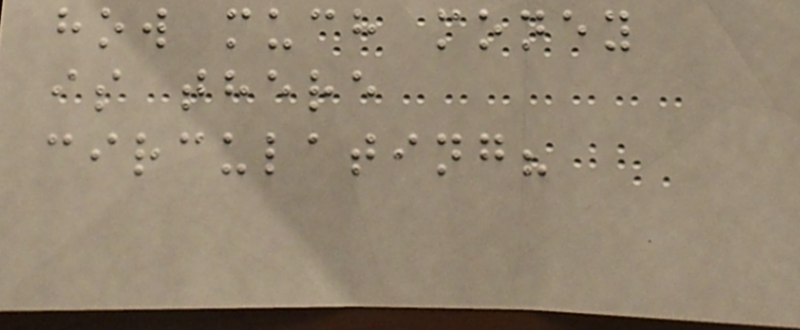how much money
is there
circulating?
